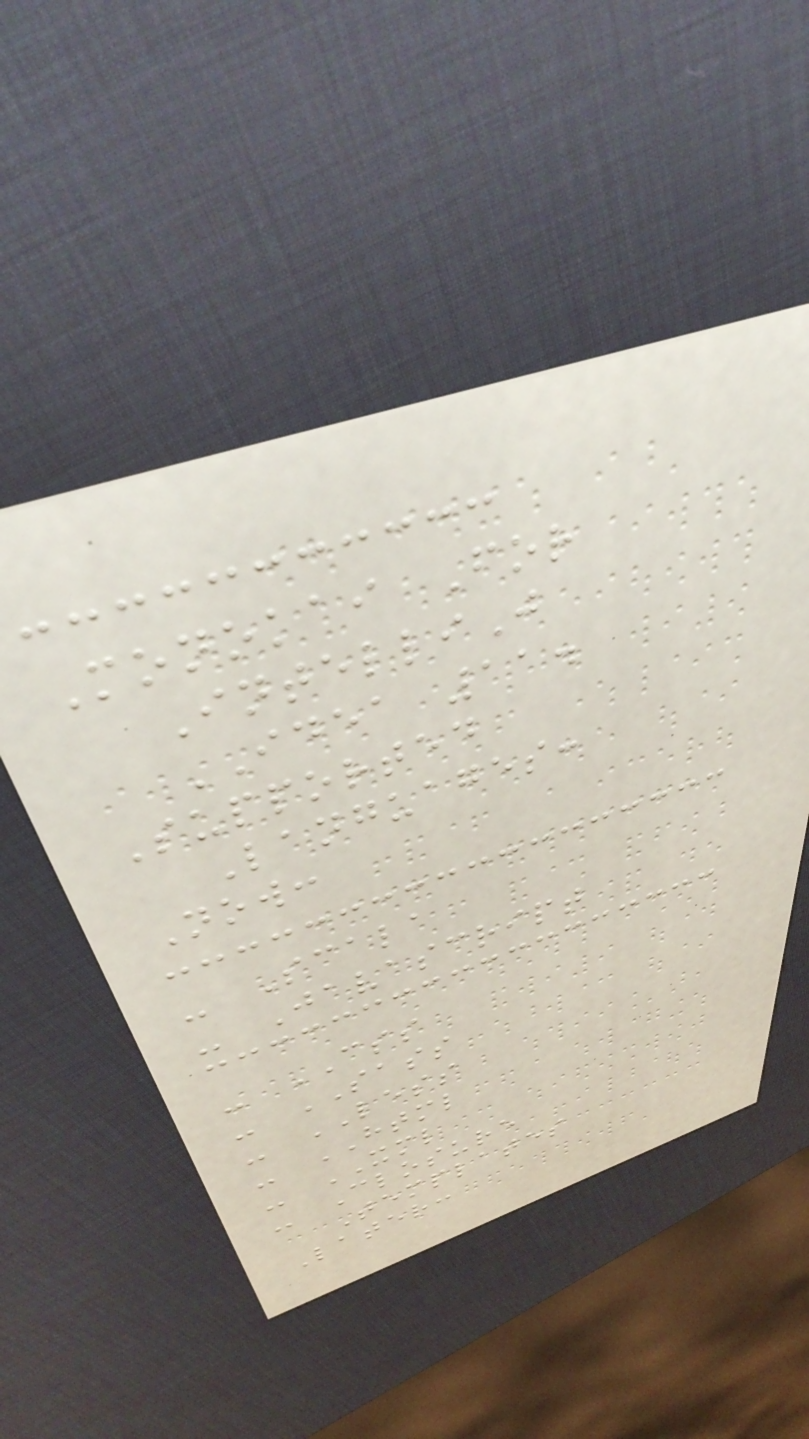Monokai For
IntelliJ
IDEA 11.
Supported
Languages:
Now:
- Scala
- Javascript
- CSS
- SASS
- LESS
- HTML
- XML
- Closure
Templates
Later:
